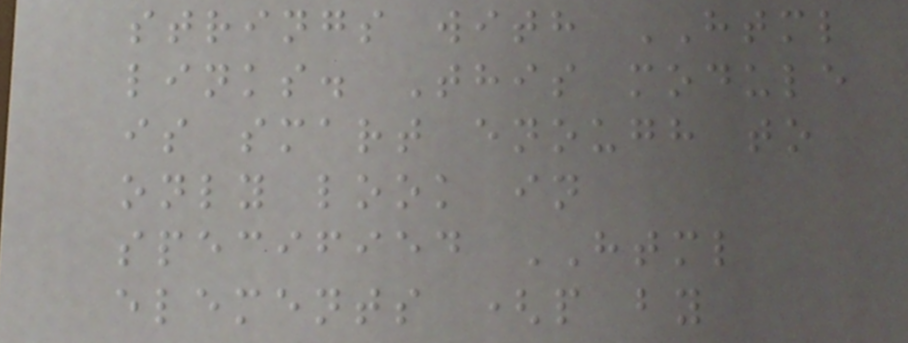strings with HTML
links. This module
is smart enough to
only look in
specified HTML
elements (p by
